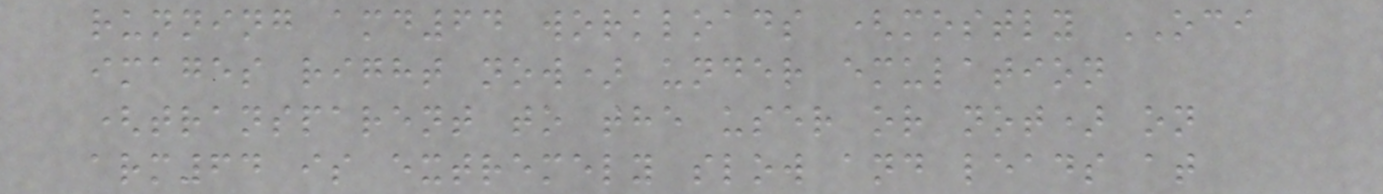running amd64 workloads (mostly OCI
images right now) under emulation
(transparent to the user or not) on
arm64 is extremely slow and leads at
